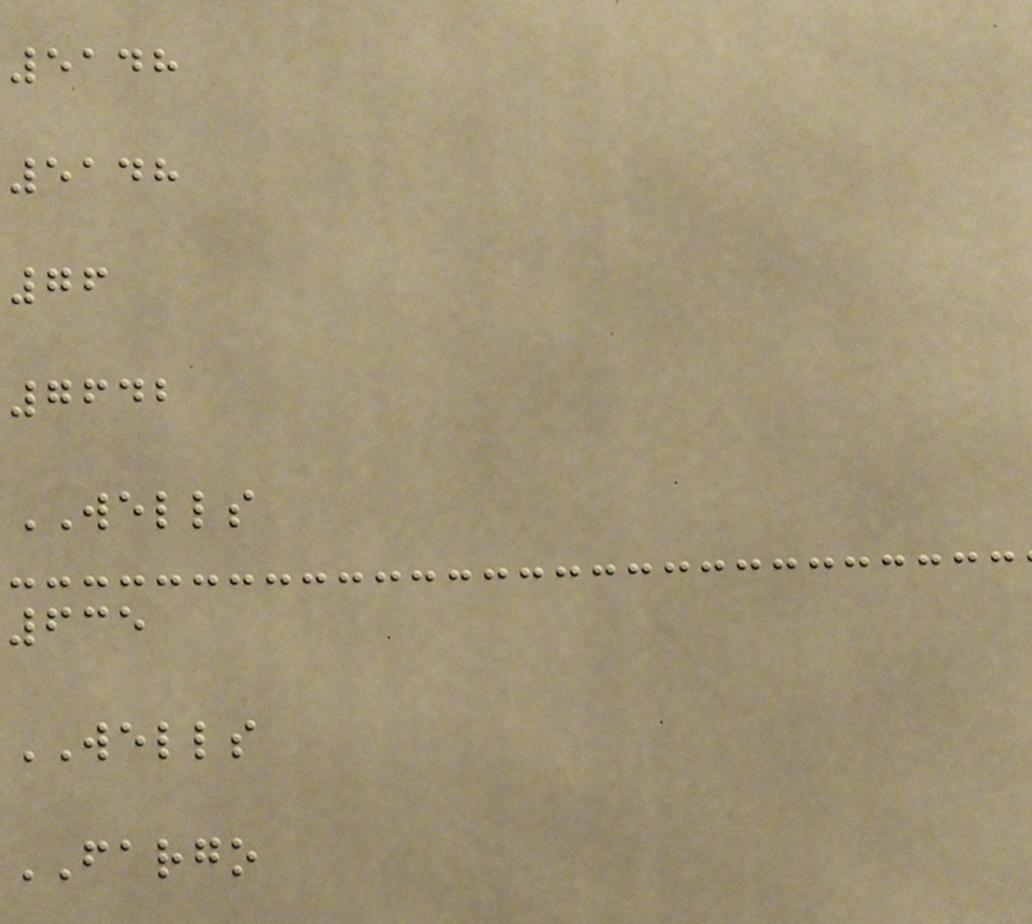5148
5148
76
7642
WELLS
635
WELLS
FARGO
